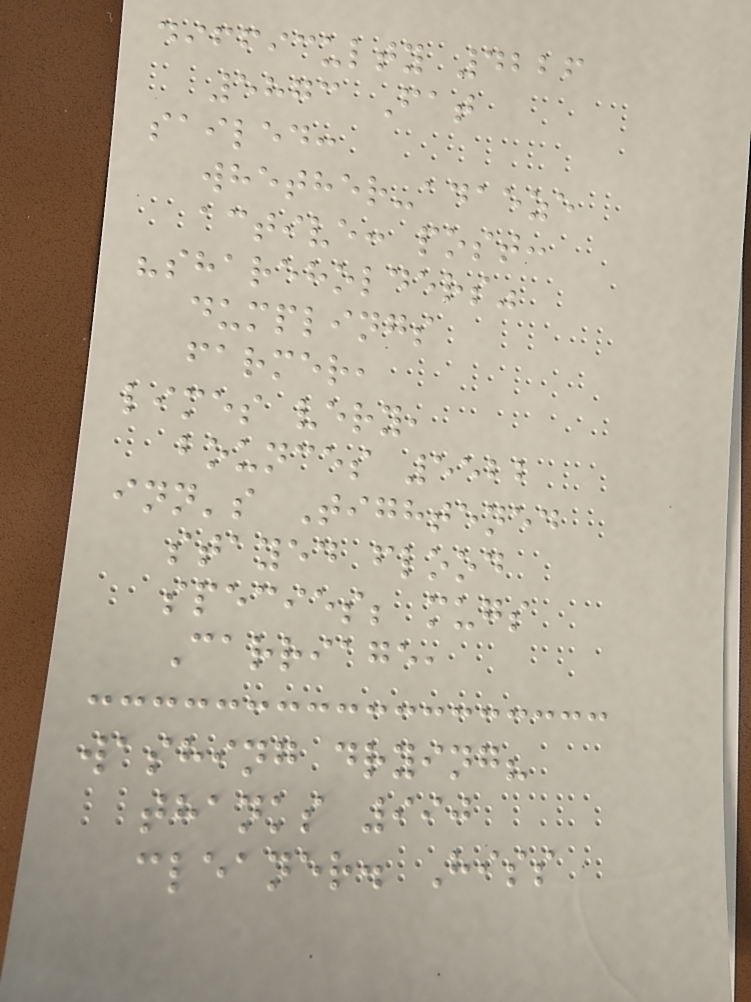difficulty 4226
5873 Fat
sailed:
whether-adaeze
active: post:
"shareholders"
dumplings
farmer,
limes very,
bounces 5522
inn's Tightened
stayed flood
species; mugs
Carriage,
washing drying?
thanks 990
cleaner. Hiss
